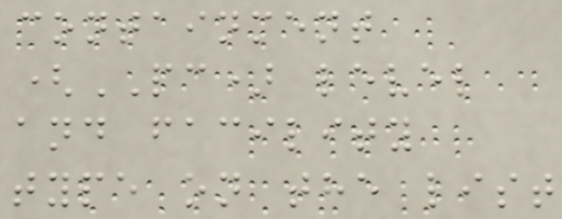containment
(PC) level
and facility
type on the list
